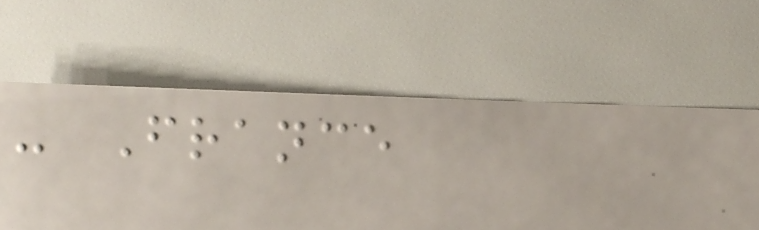- France
